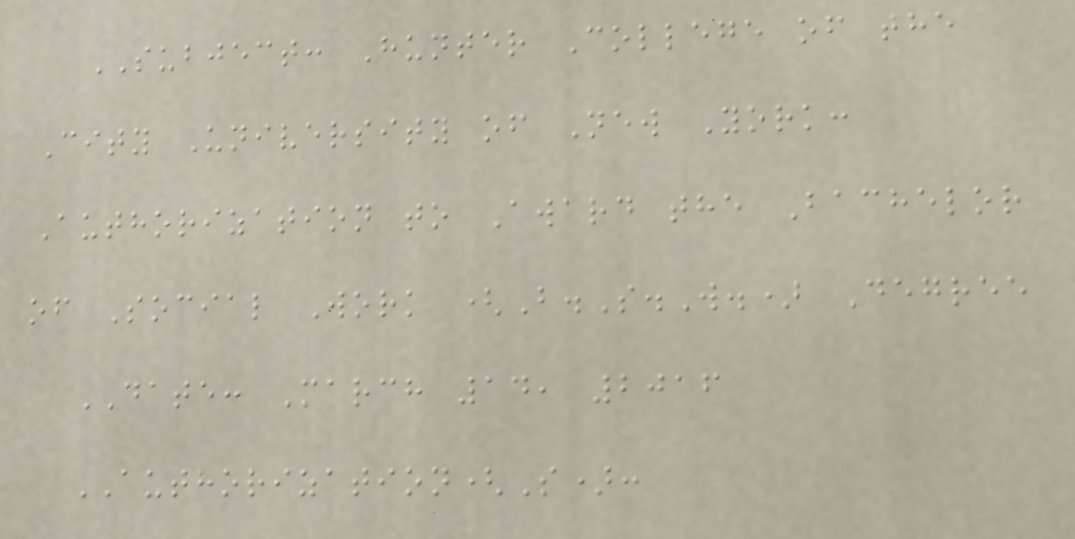SUBJECT: Hunter College of the
City University of New York:
Authorization to Award the Bachelor
of Social Work (B.S.W.) Degree
DATE: March 14, 2016
AUTHORIZATION(S):
